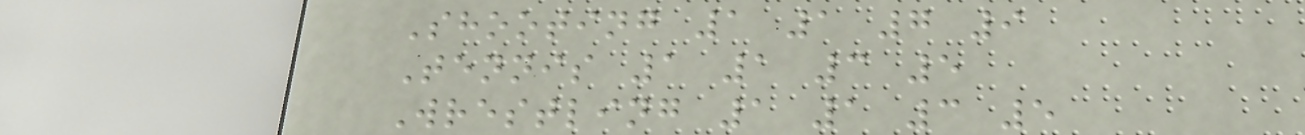Shooting 1 1 7 9
Tennis 1 1 3 5
Wrestling 1 1 3 5
